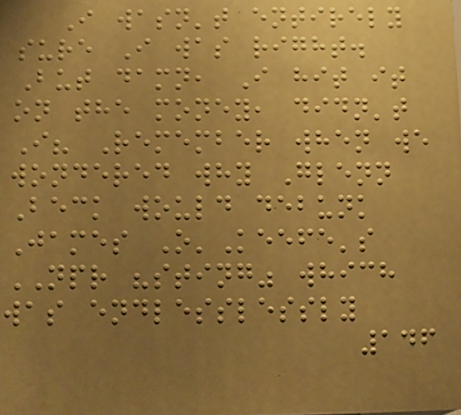I wasn't entirely
sure I was right.
But damn, I hit it
on the money, didn't
I? Remember when we
wondered why Glenn
Beck would debunk
James O'Keefe's
NPR "sting" which
was endlesslessly
146
